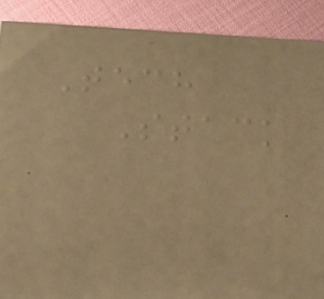Tech
Stack
